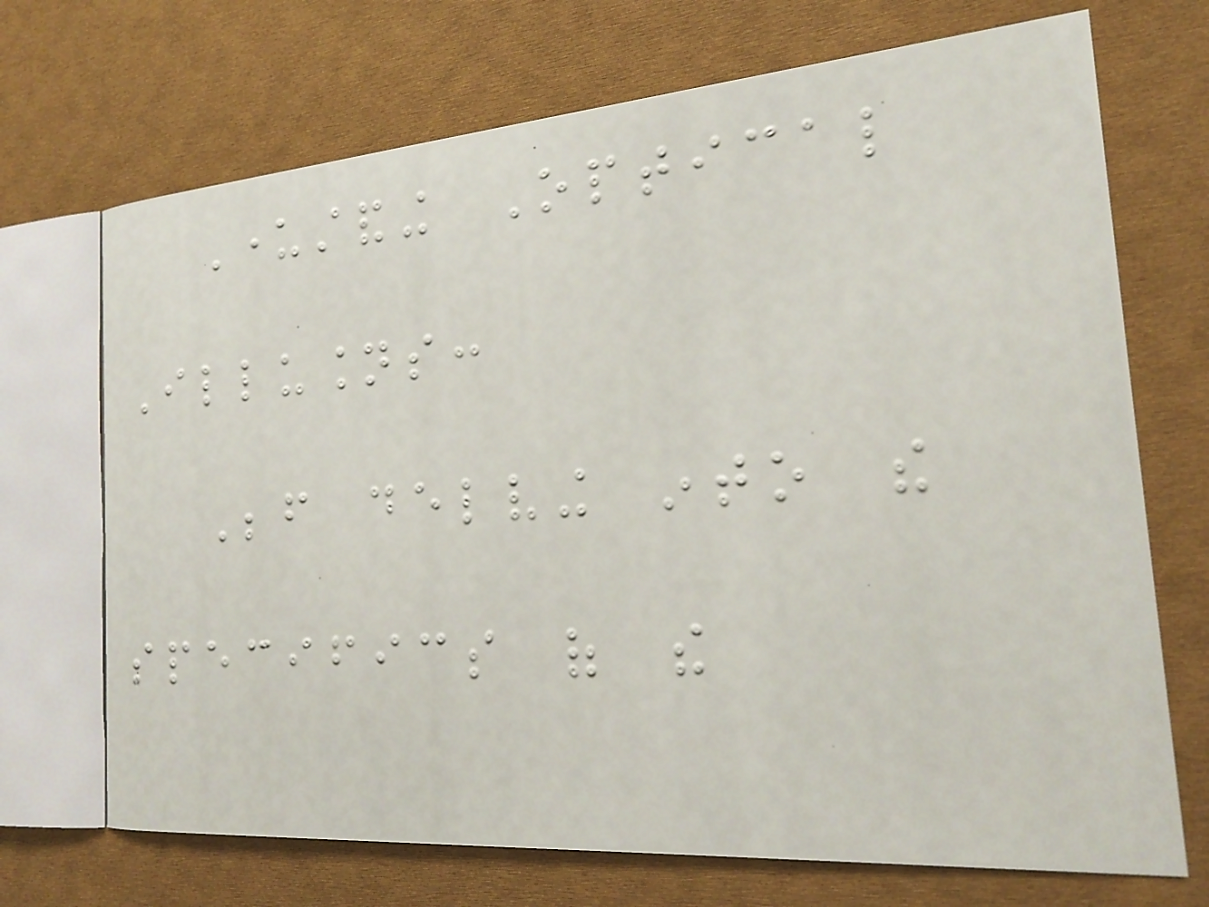Understanding Optical
Illusions:
Before delving into the
specifics of the
